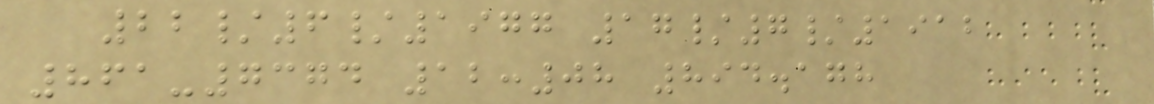22/6/1977 17/7/1912
861-7374 12:08 894.178
